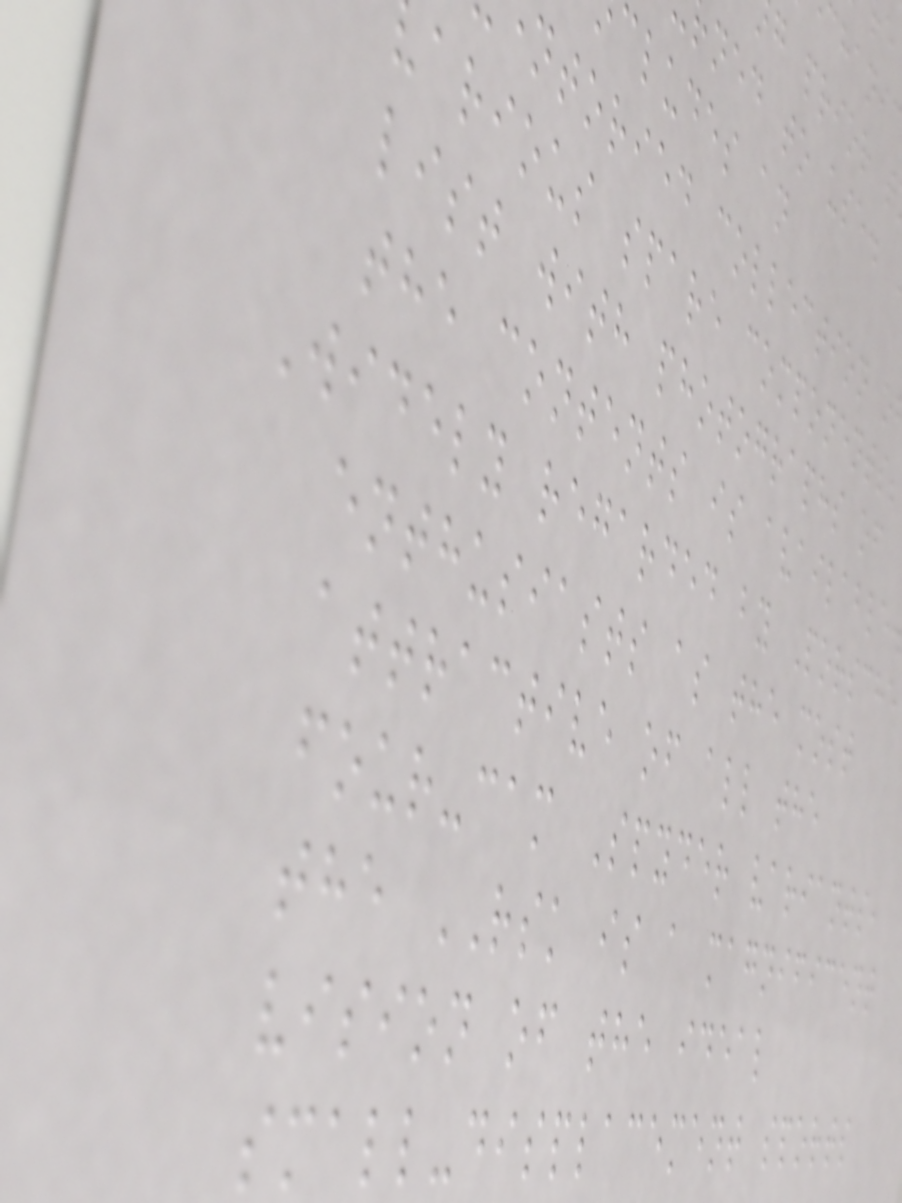g prior t
ned to use.
cludes an
ntoried collection o
arious spare components;
list with photographs of
the contents is available
Widely regarded by Porsche
enthusiasts as the most
attractive of all the
four-cam Spyder variants,
the RSK is a magnificent
vision of the ideal
small-displacement sports
